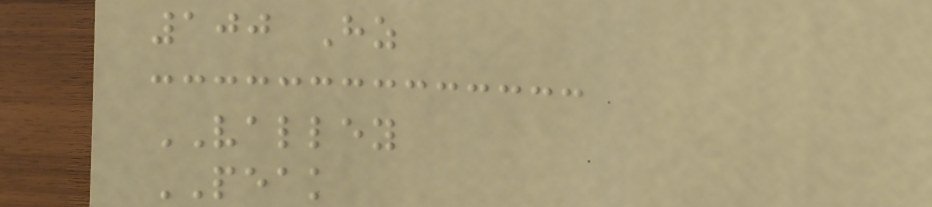100 Hz
VALLEY
PEAK
